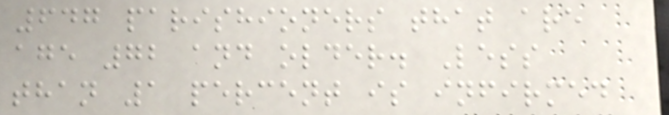647 parishioners that are
age 72 and older. Less
than 1 percent is infirmed
